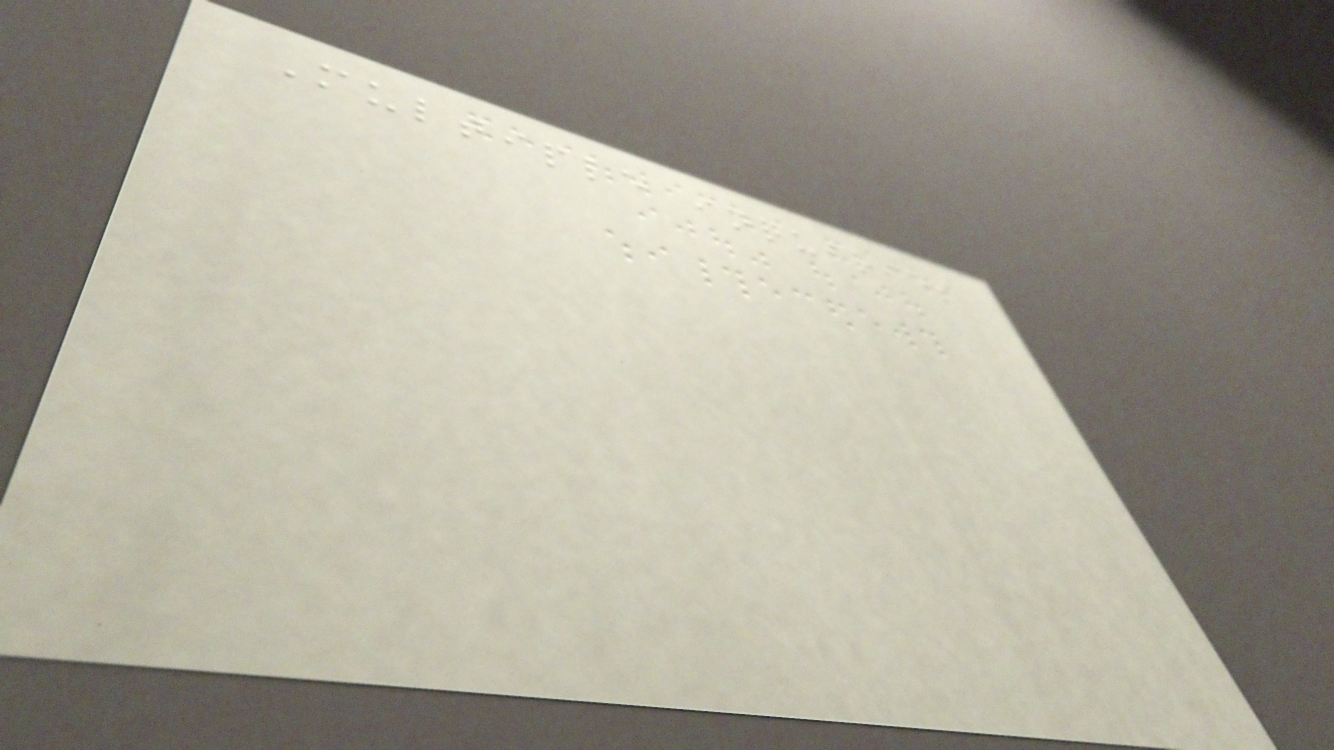Multiple inquiries
